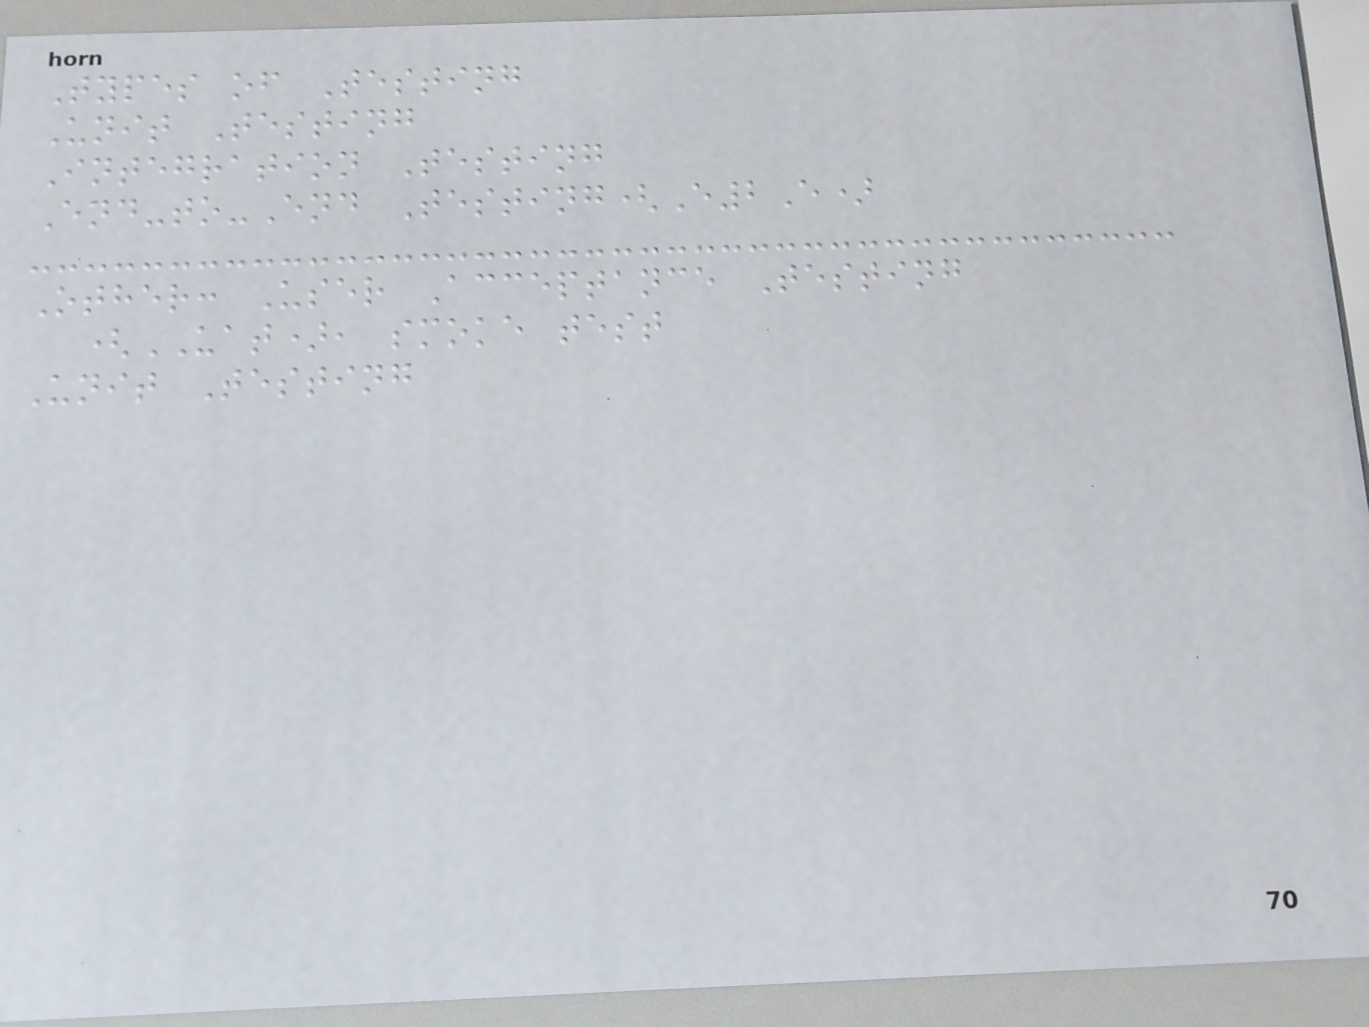Types of Testing
Unit Testing
Integration Testing
End-to-End Testing(E2E)
Other: User Acceptance Testing
(UAT), smoke test
Unit Testing
